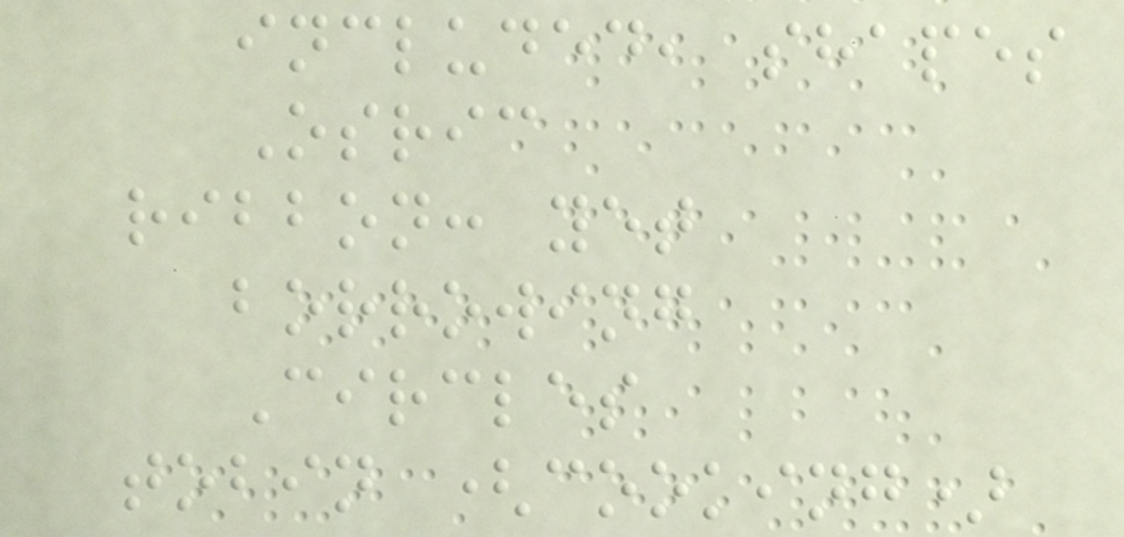included, shapes
Osric
ribbon: yet
borrowing
Circles
tobin (cooking)
